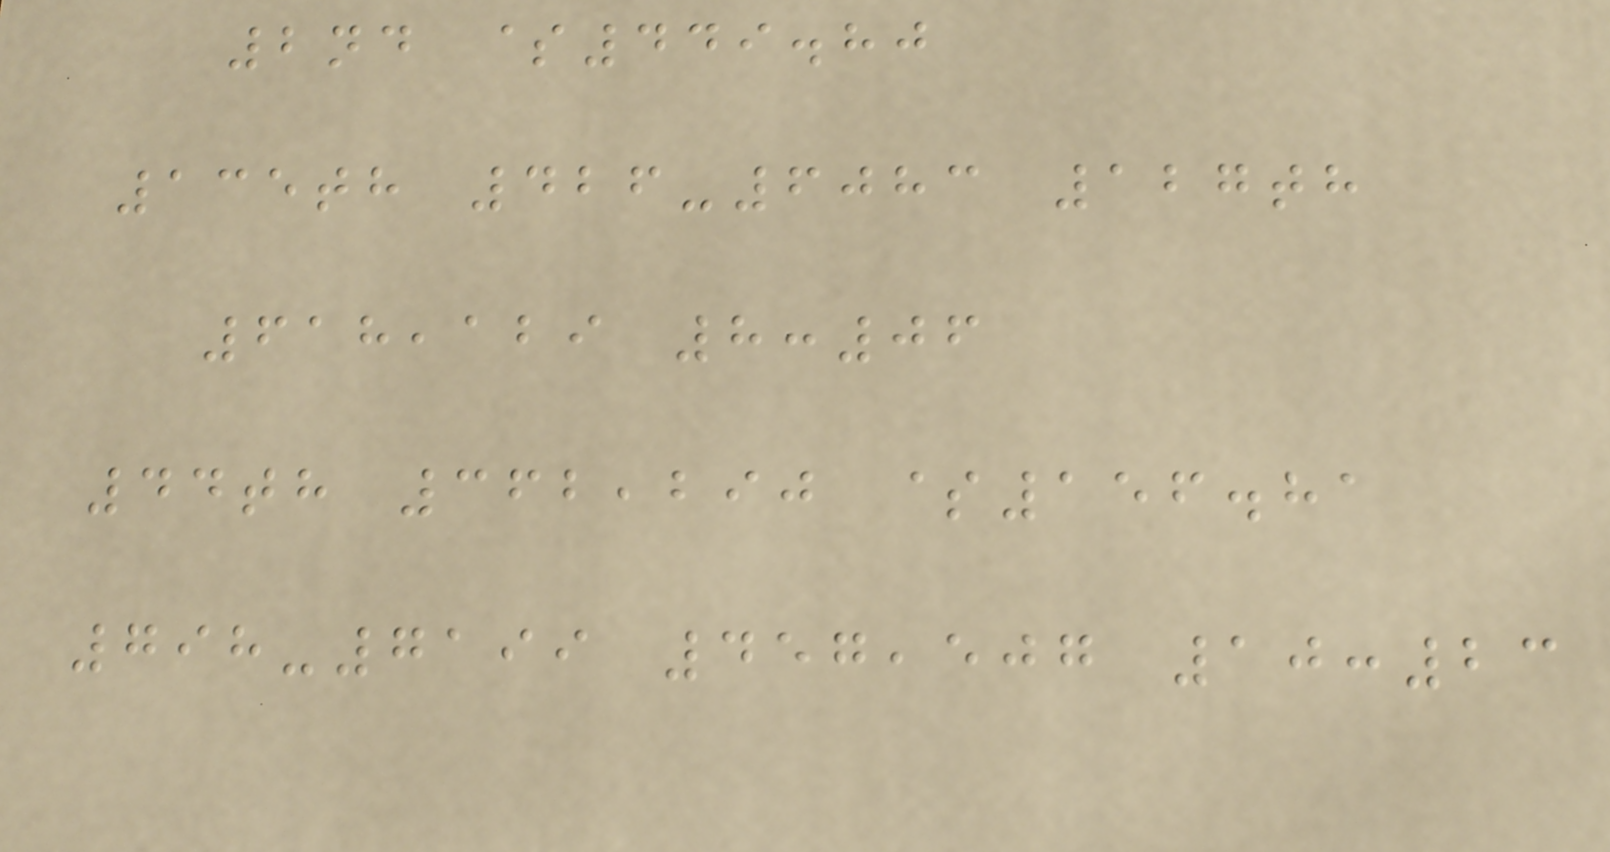2nd $449.80
135th 426-6083 127th
618,129 8:06
44th 362,290 $156.81
798-7199 457,507 10:23
